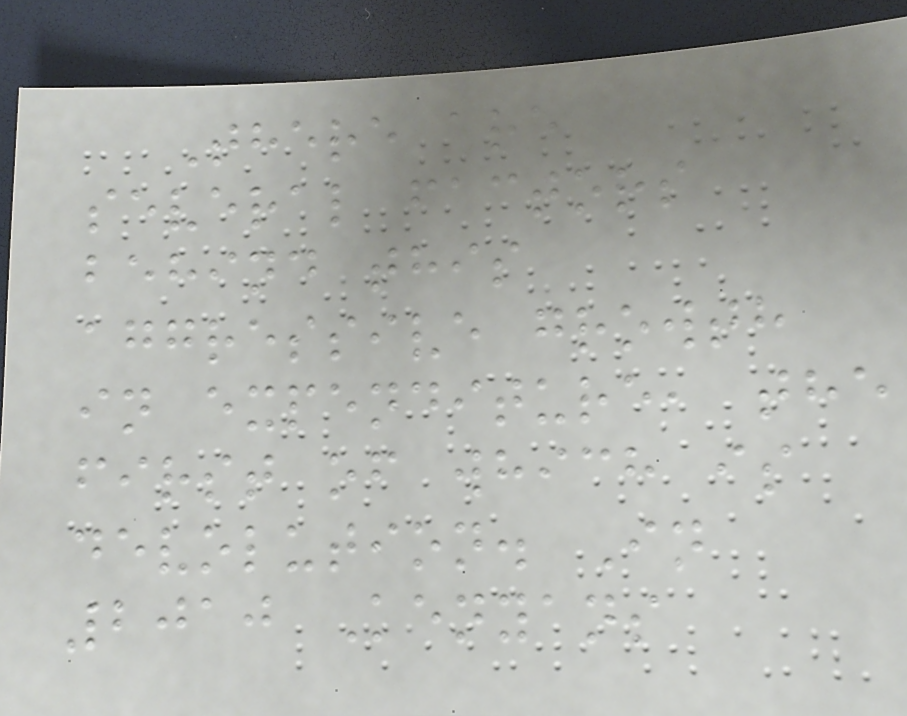There are
several factors
behind this
aggressive growth
in expenditure, the
first of which is
devolution. In
2010 Kenyans
